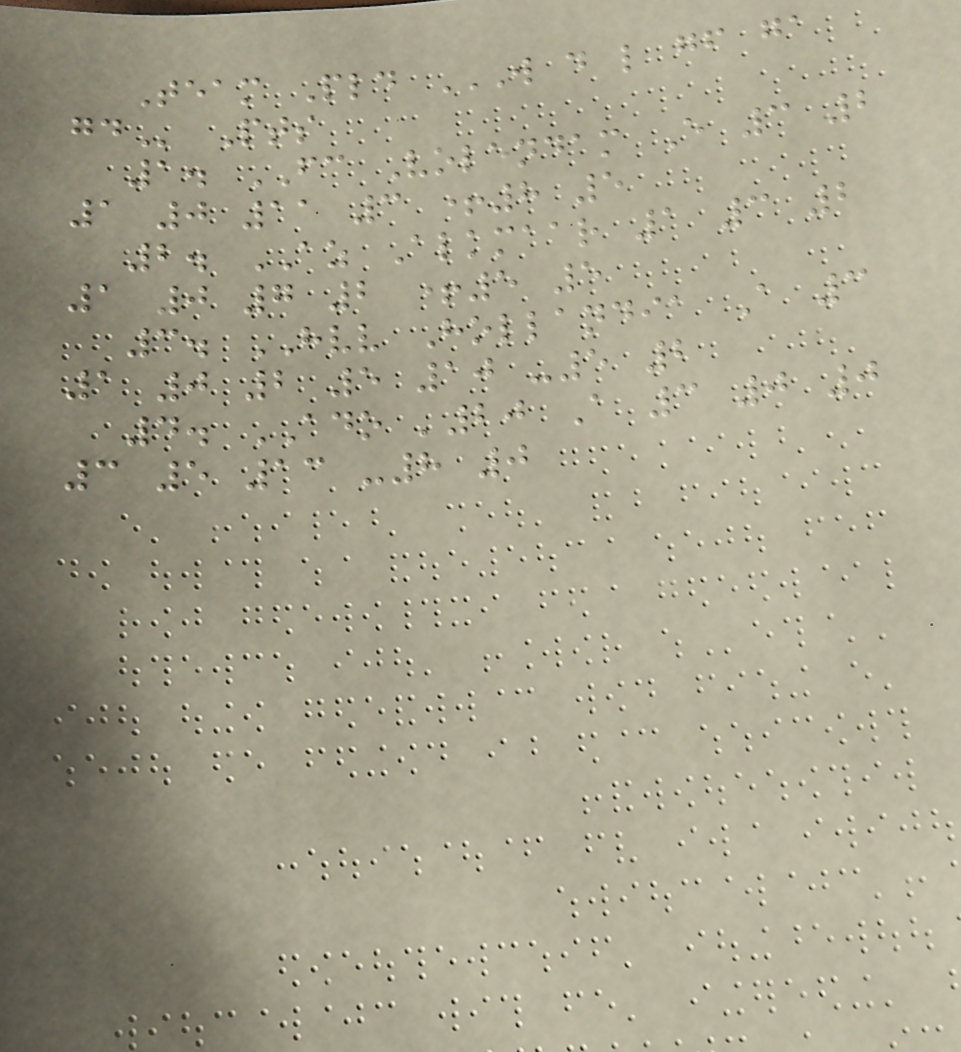Team Pld W D L GF GA
GD Pts
1. FC Volendam E 3 2
1 0 11 3 +8 5
2. AZ Alkmaar 1 3 2
1 0 7 2 +5 5
3. HVV Hollandia A 3
1 0 2 5 10 -5 2
4. ADO '20 A 3 0 0
3 5 13 -8 0
